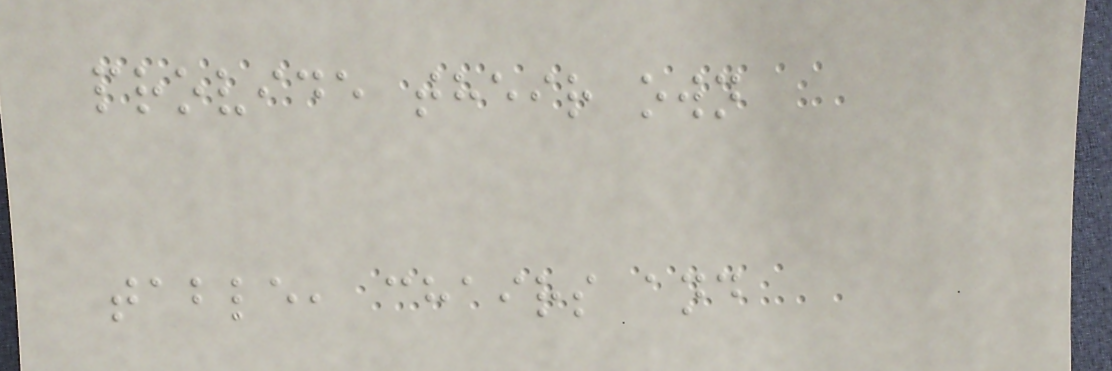provide their own
table, chairs and
